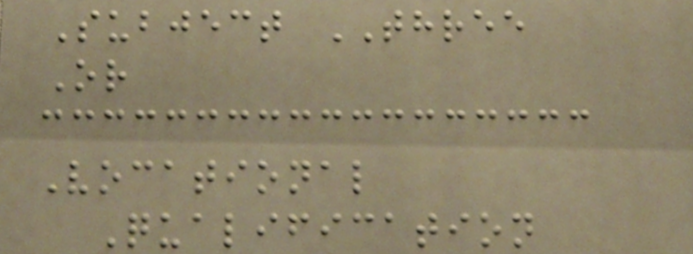Subject THREE
Or
Vocational
Qualification
